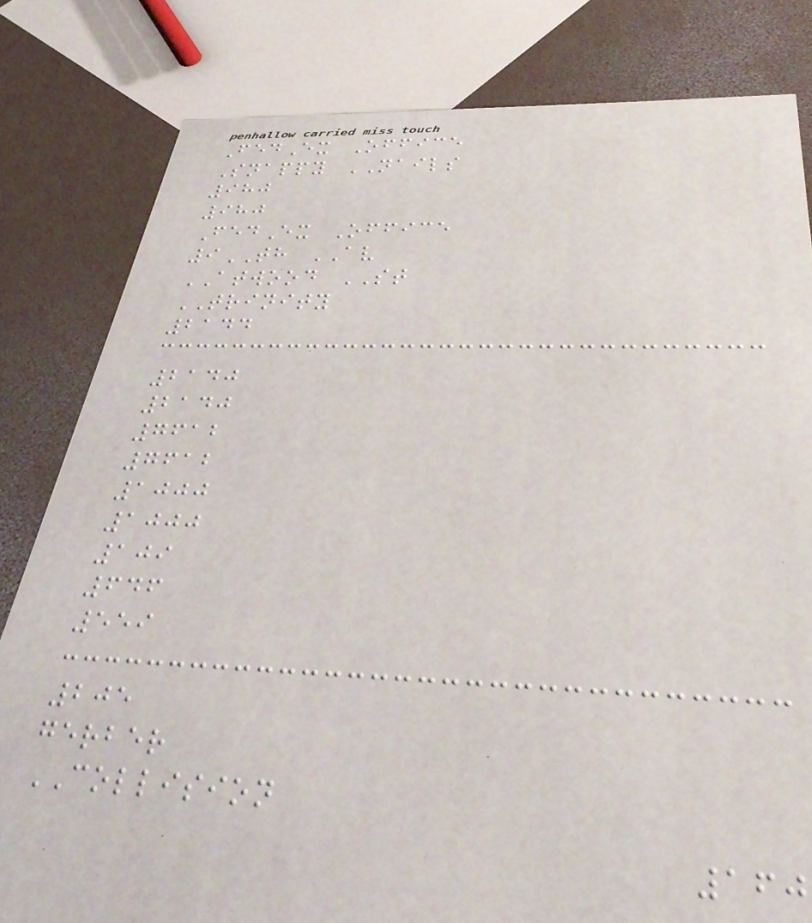FedEx Office
Snappy NAILS
980
980
FedEx Office
9TH AV
ATWOOD ST
TRINITY
2144
2140
2140
7612
7612
1000
1000
109
646
559
205
gerber
COLLISION
160
